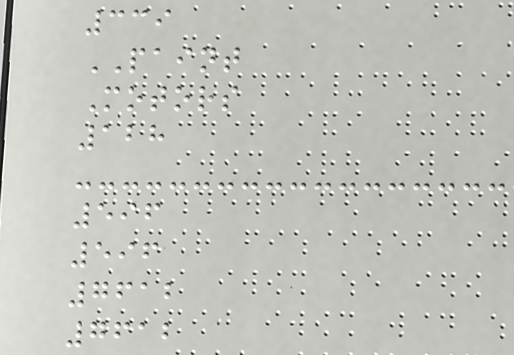339
PAINT
Motors
128
596
596
7612
7612
